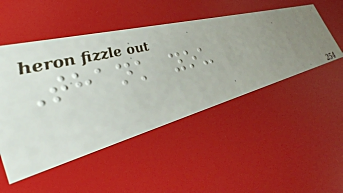Thank you
